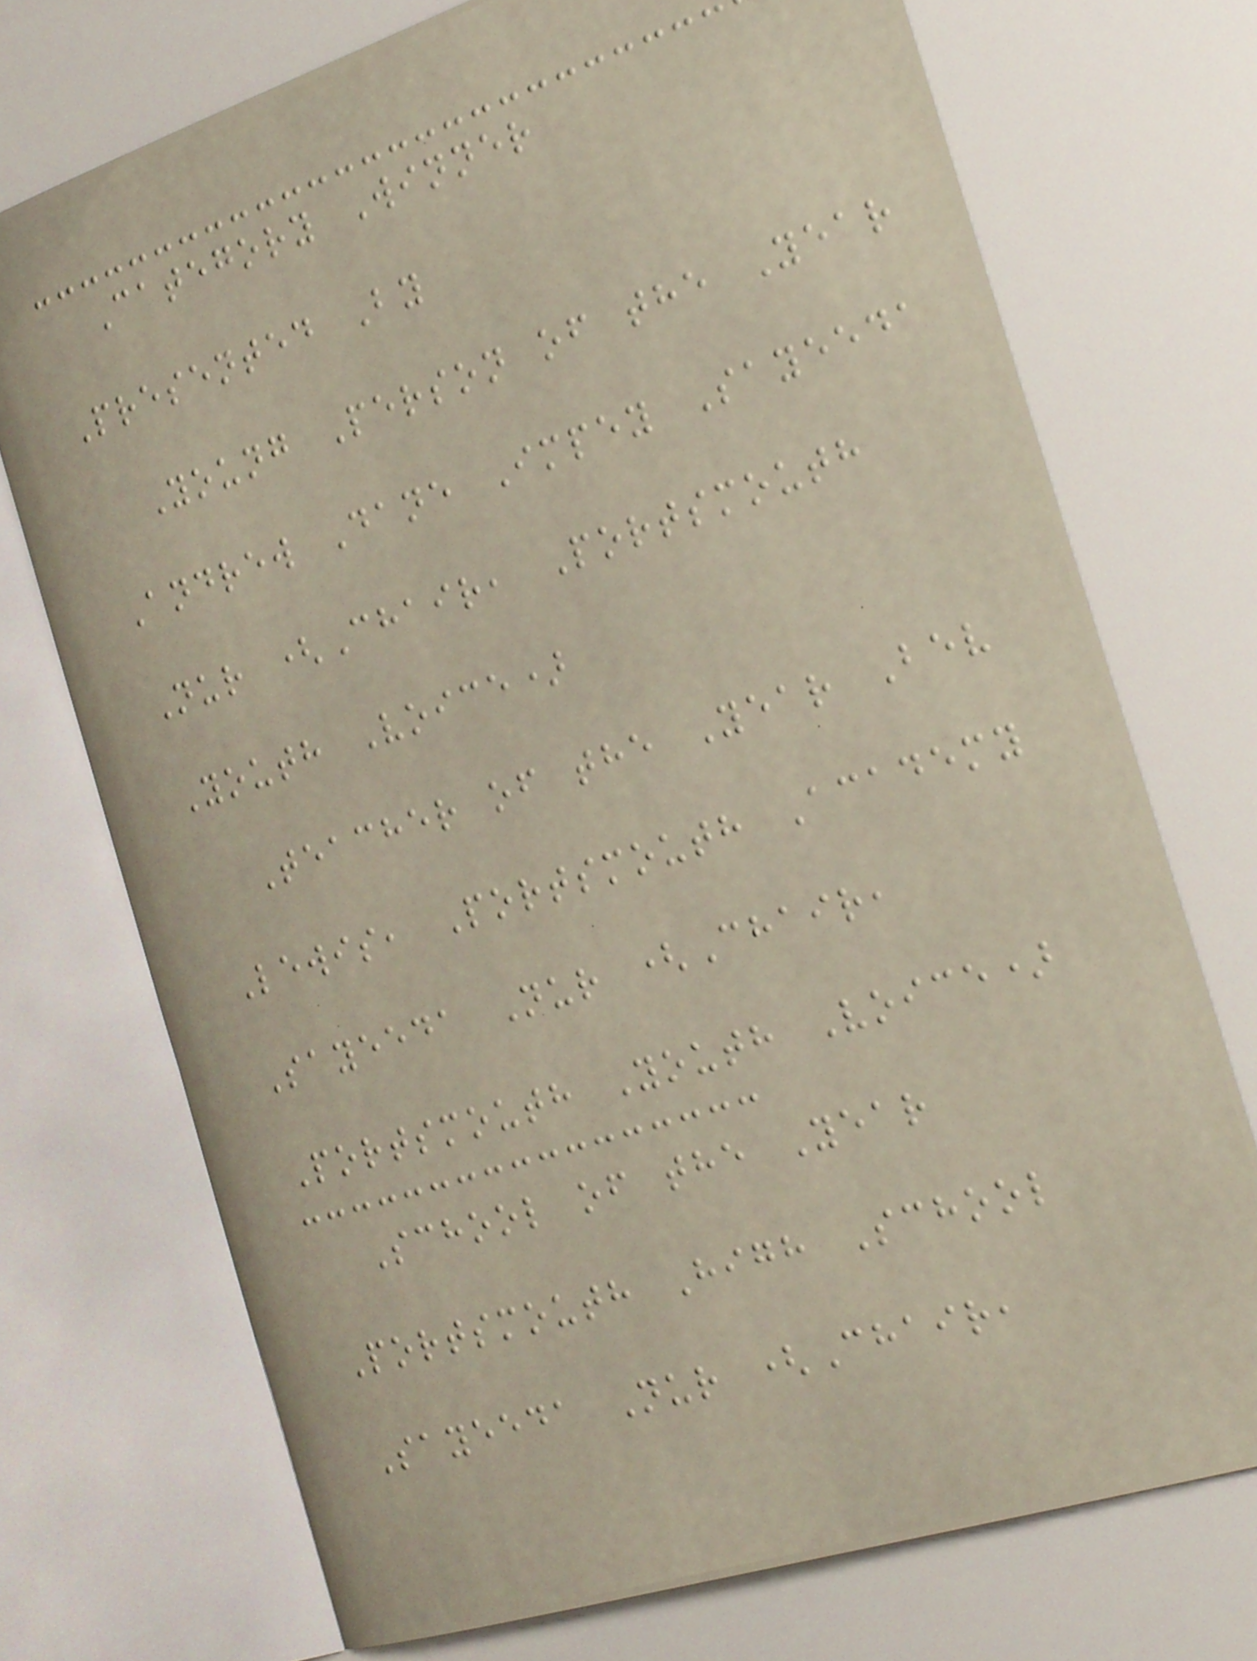Category Winner
Presented By
Young Person of the Year
Andrew Dane Impey Sayeeda
Nur (Chair, Portsmouth
Youth Voice)
Teacher of the Year Bev
Lewis, Portsmouth Academy
Sayeeda Nur (Chair,
Portsmouth Youth Voice)
School of the Year
Portsmouth High School
Sayeeda Nur (Chair,
